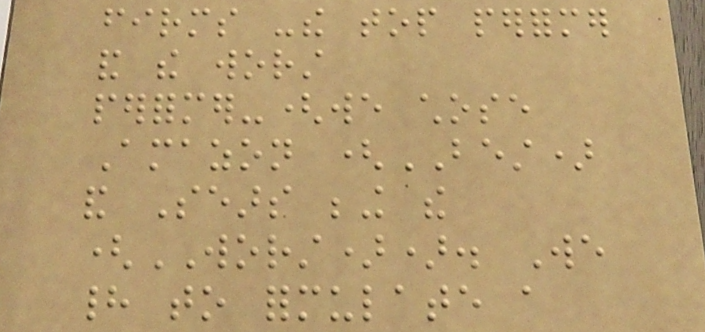firms -the top performer
and the worst
performer-(we chose
Amazon (BEST)
and Sears being the
(WORST)). We
had to formulate a
